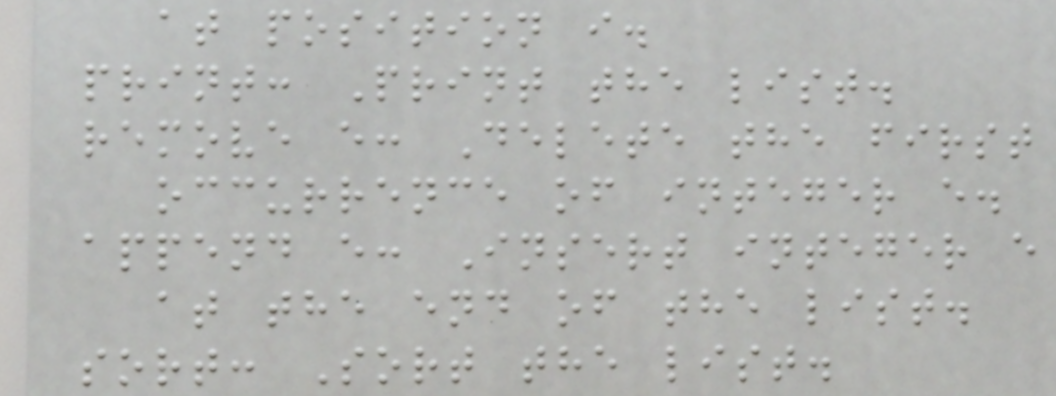at position i.
print: Print the list.
remove e: Delete the first
occurrence of integer e.
append e: Insert integer e
at the end of the list.
sort: Sort the list.
